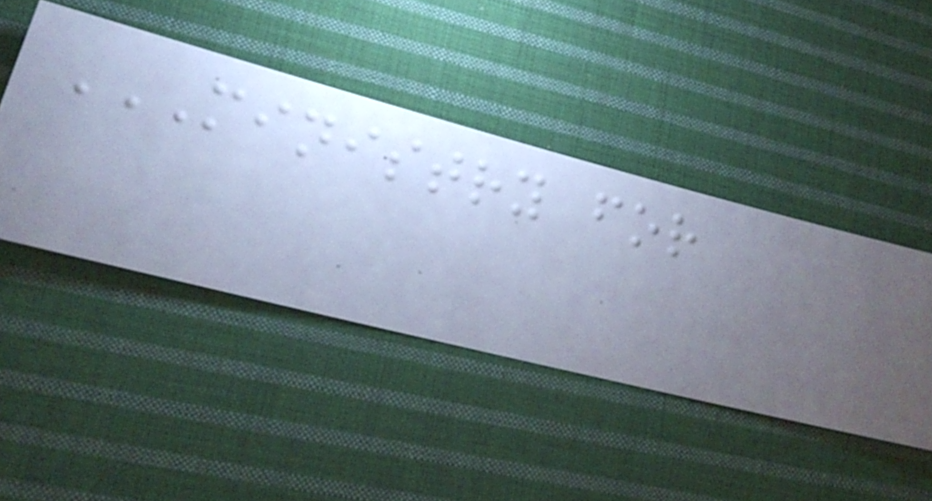MINISTRY FOR
